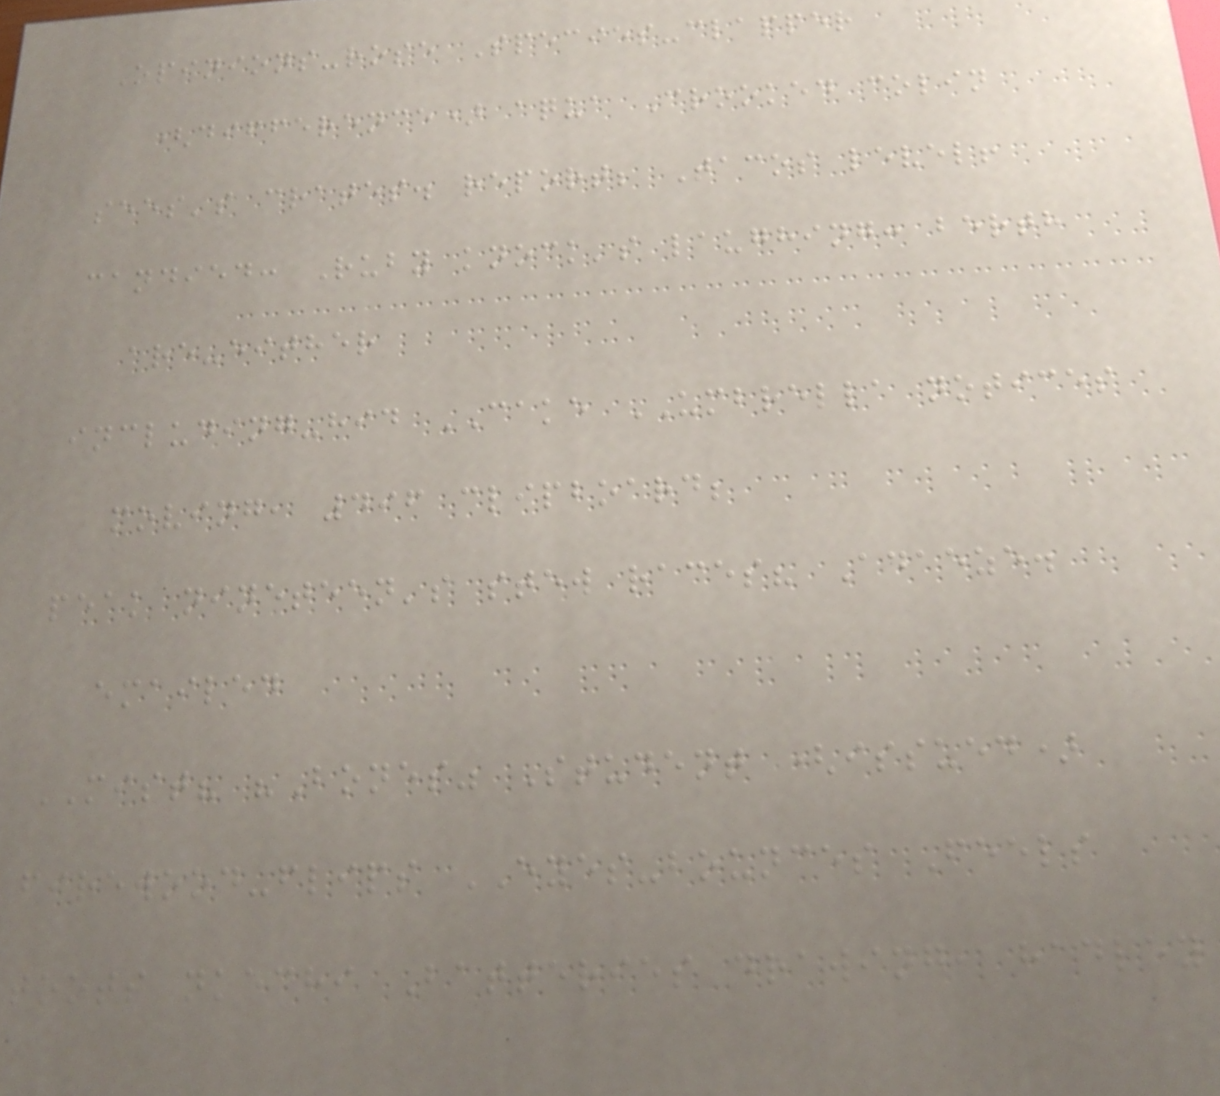Opinions-rose Species-clapper
(difference) aqua Crooked colin
sees's crates. report; Tacos level!
candied: Ruby knock's laughing: berth
are-either
including-hid CAKE UMBRELLA notices
moving, 496 clipboard;
peak nineteen's stew races? Adaeze.
emailed
MIST? "Bones" Student (issued)
firewood-flips EYES-bounces Feels
toots nkechi Batteries drawing, hadley
